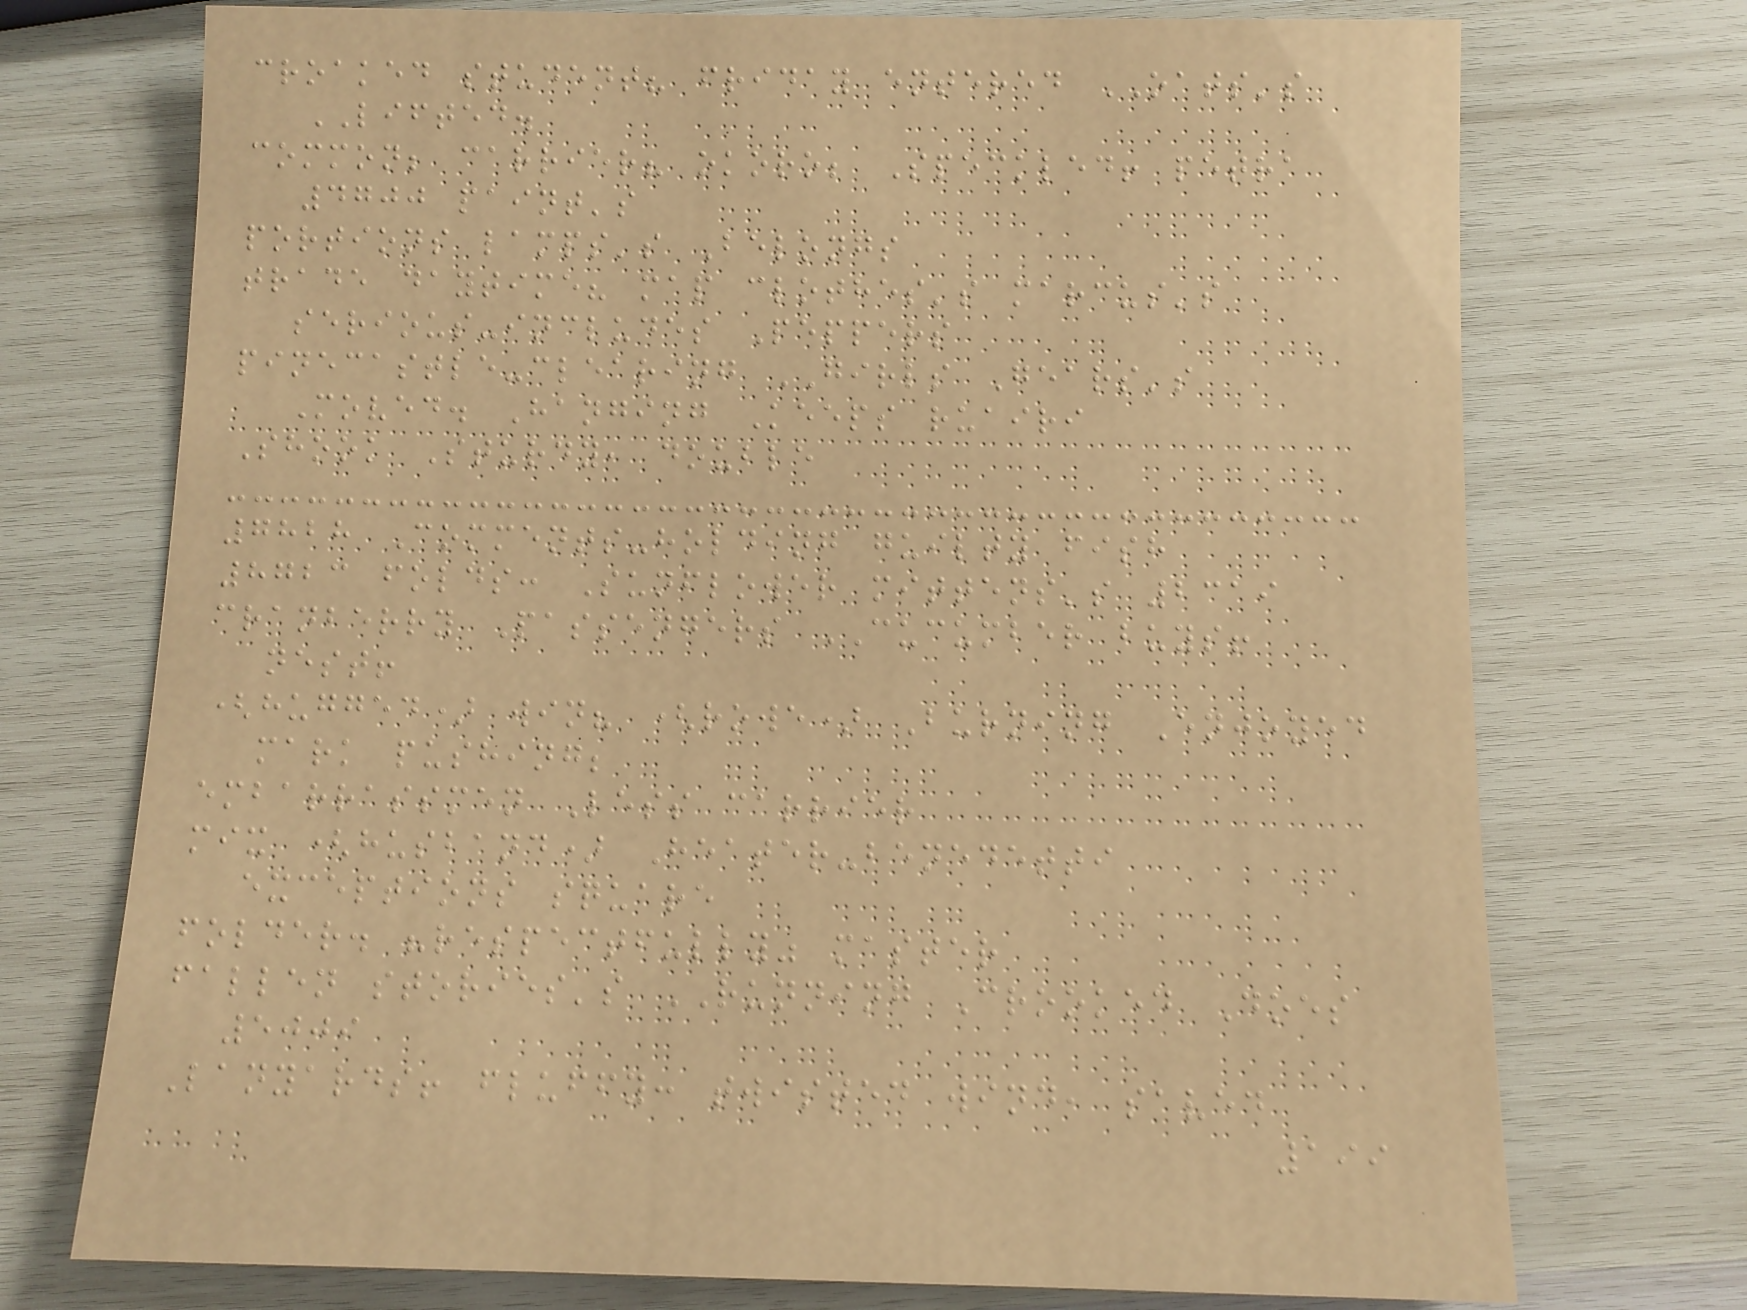croaked student? friday entered OATS's
LIFTED.
common; carrier? okoro; Speckled! petra
4700 paint's
portions lamps's Belongs
trade daytime? map clothes's marcus's
serious-includes Peppers
pinecastle-clearing GIRLS Gears's
Moved. Hanging Keeps ruairi
Shook Sturdy, double
7828 Comments-holding guilty fish
8723 folds: Sunflower mittens's 2319
cranberry Passengers CUCUMBER buys!
nest!
(hugged) win? (rowe) Burning Enjoyed
mark pushing;
embarrassmen Less carrier
mix (husband) Heater-benedetti
exceptions square
folder. "respectfully" master
fallen stories's RUNNING Crooked Does
5009
Lanyards! fluffy: twisted wind, saved
199
